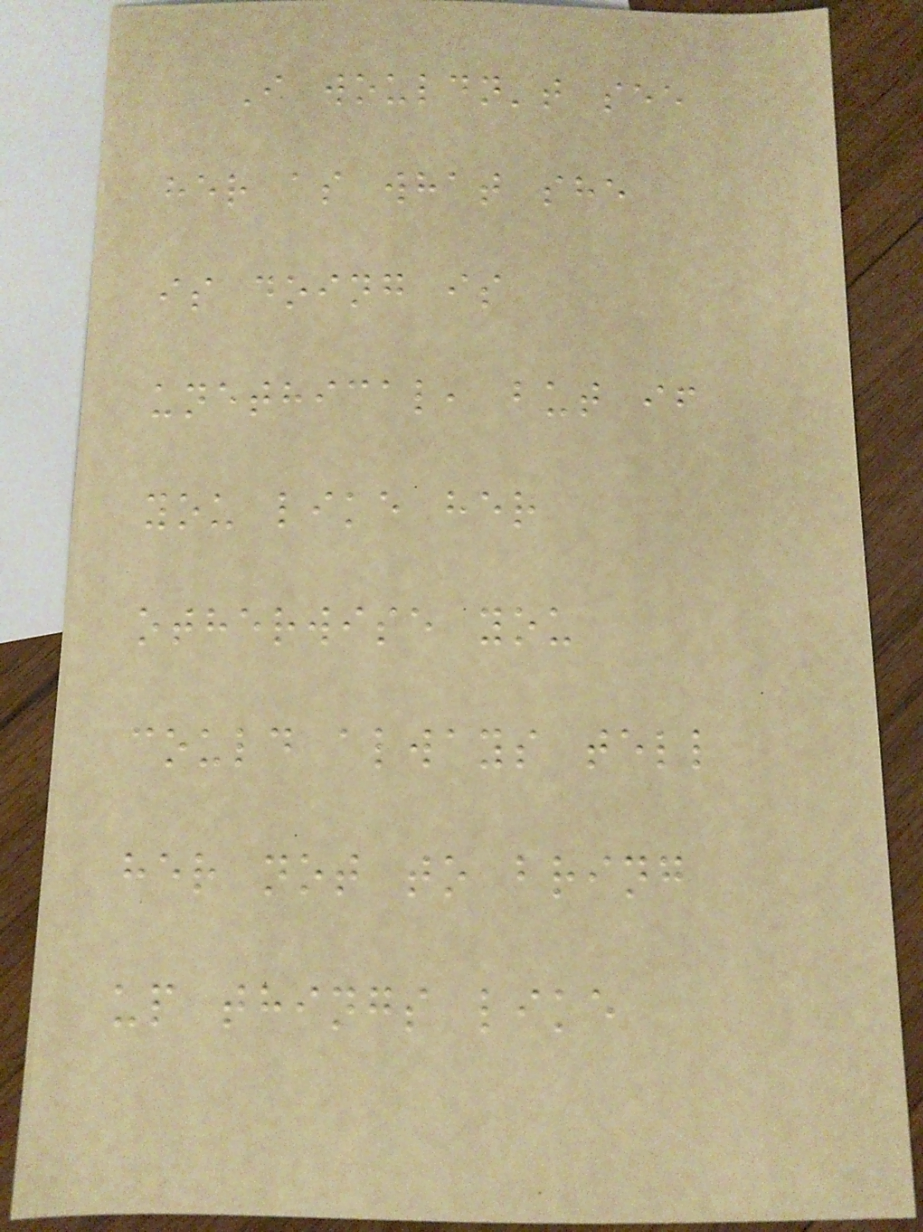I wouldn't see
her as what she
is doing is
unethical, but if
you like her
otherwise you
could always tell
her not to bring
up things like
